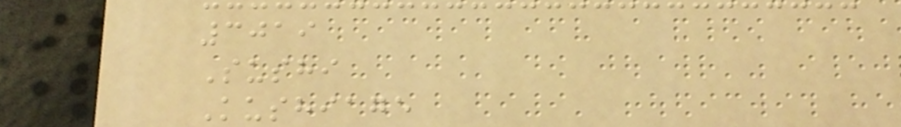3019
Sushi
Kushiage
